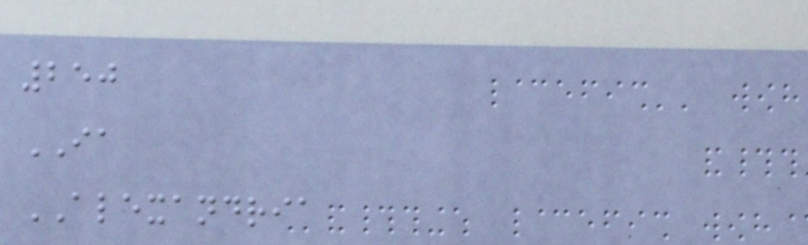250
IA
ALEXANDRIA
